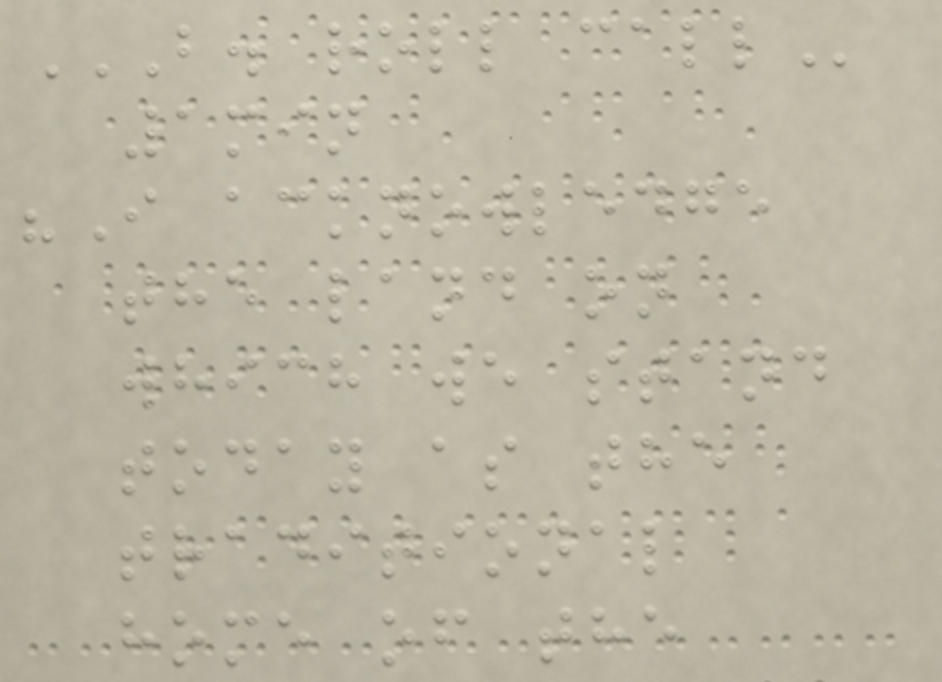B. ROLL CALL
1min
"I acknowledge
the land on
which we stand
today as the
traditional
home of the
